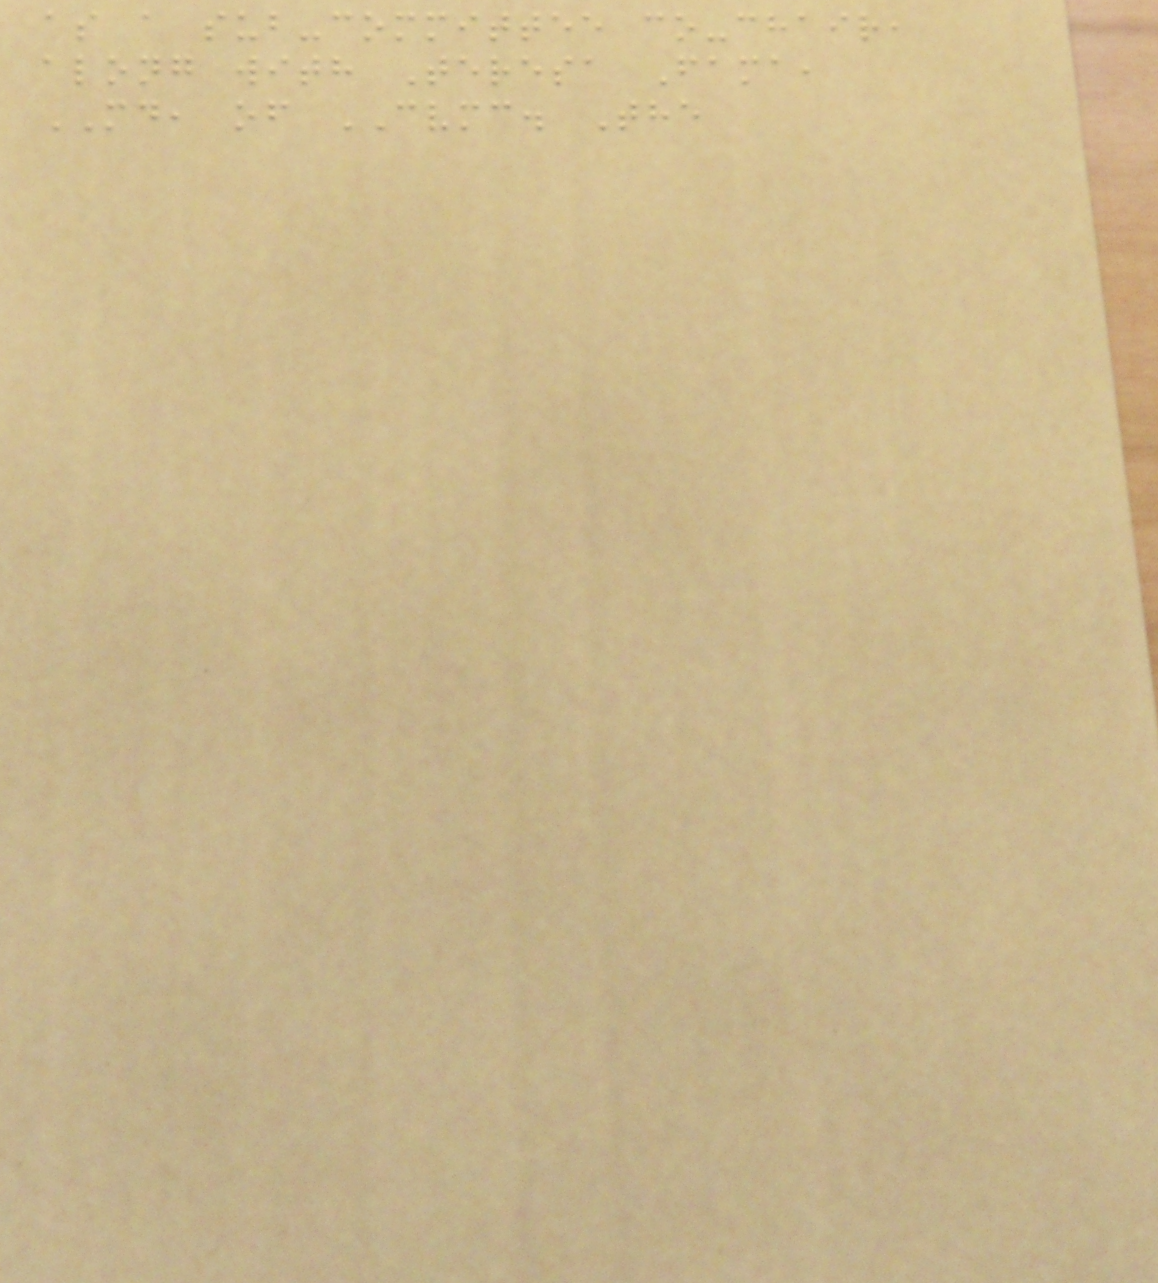as a sub-committee co-chair,
along with Teresa Fama,
MD, of CVMC. The
